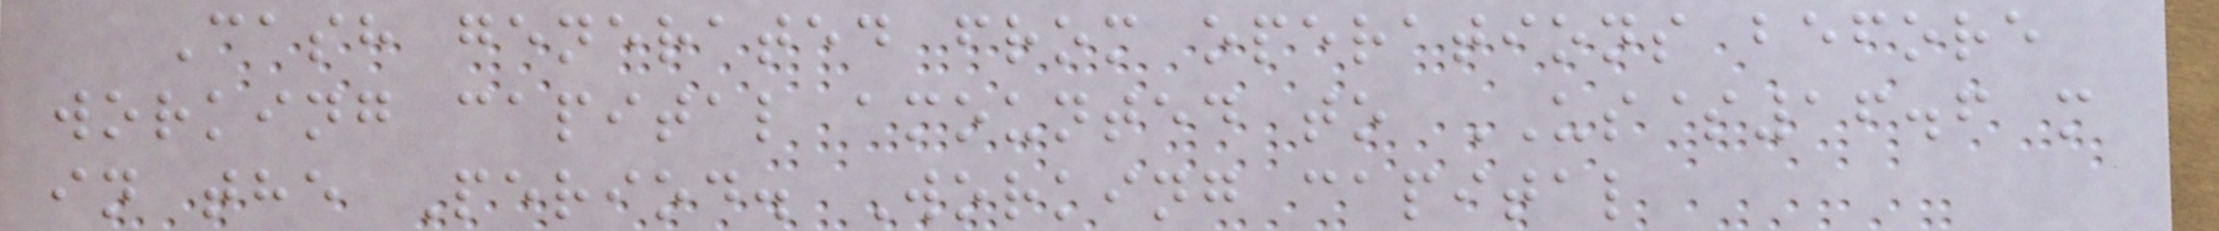Cash generated from operations before
working capital amounted to US$16.6 m
in the Period. Working capital
